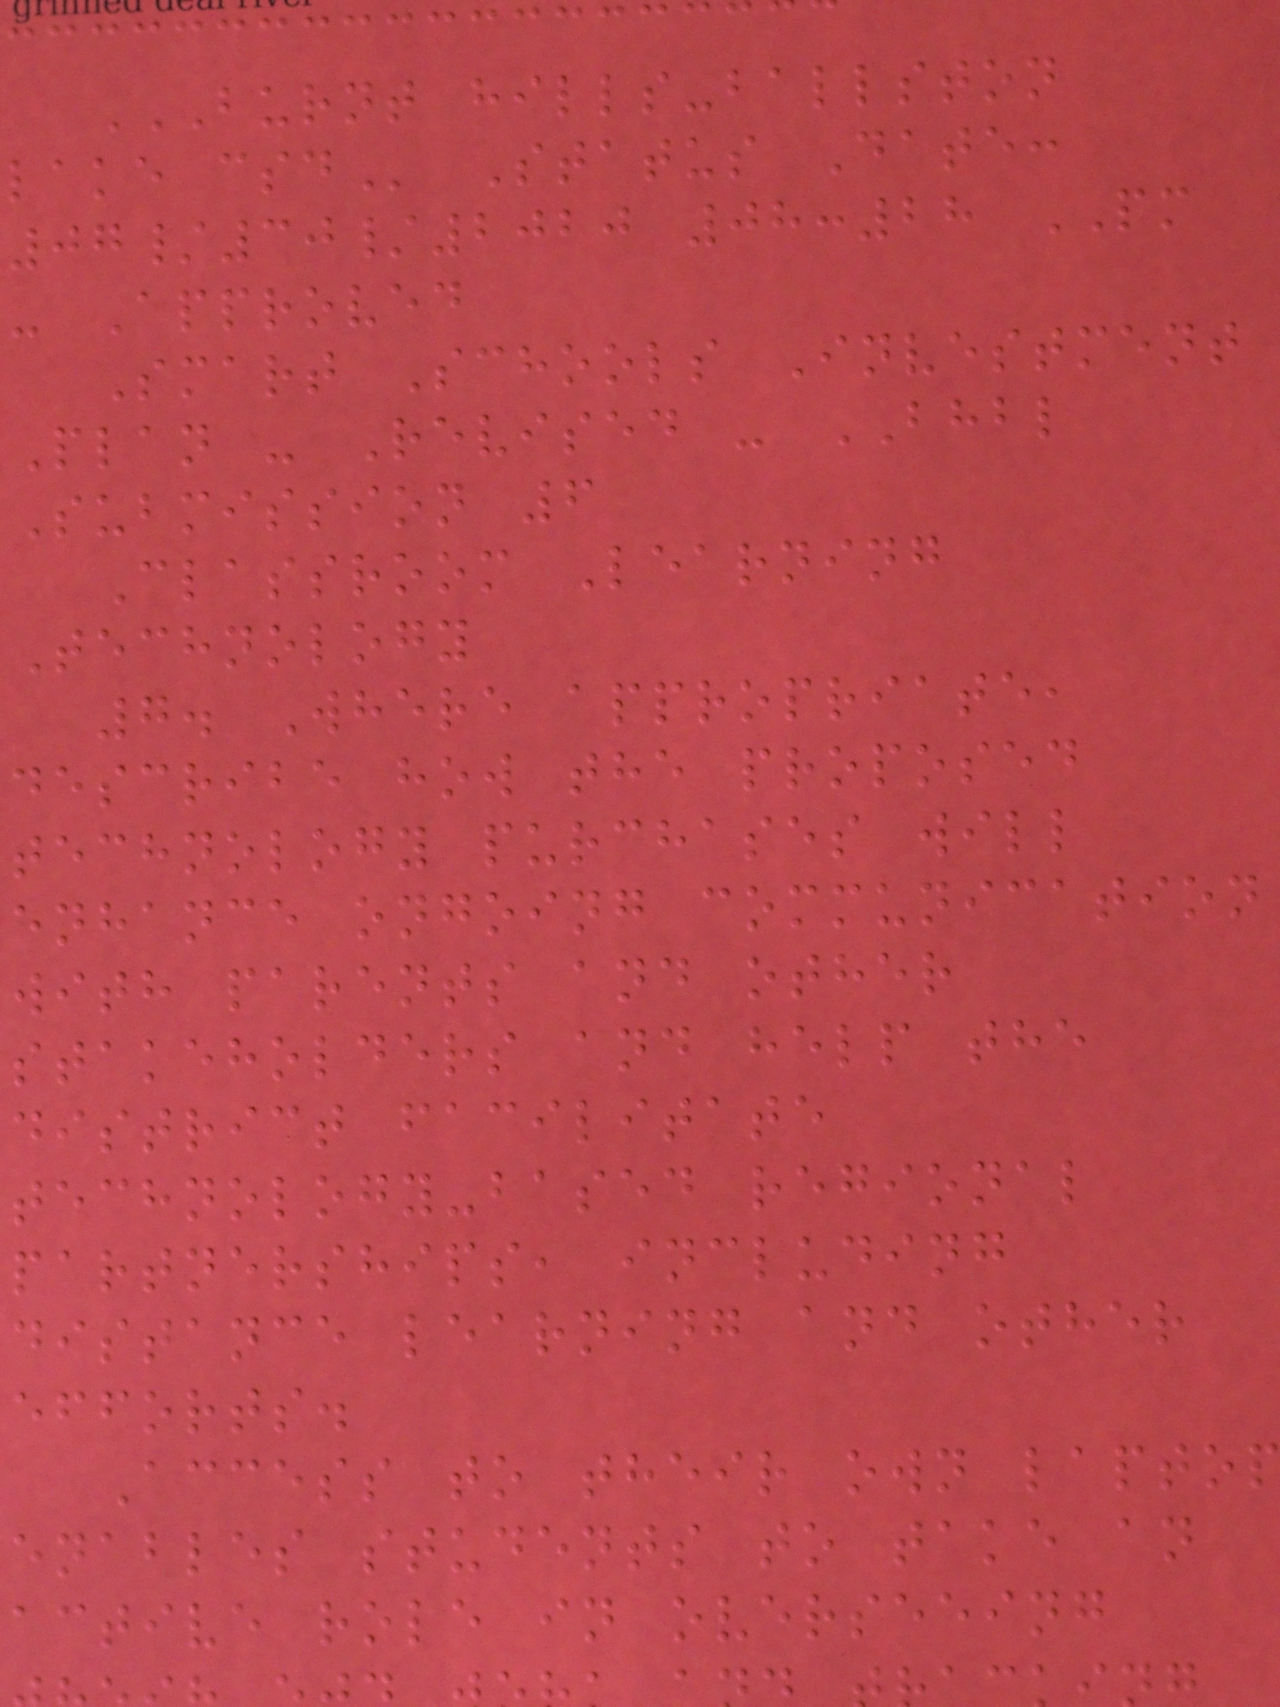BURNT HILLS-BALLSTON
07/30/2020 08:28 PM
- Approved
Smart Schools Investment
Plan - Revised - BHBL
Submission 6
Classroom Learning
Technology
7. Where appropriate,
describe how the proposed
technology purchases will
enhance ongoing communication
with parents and other
stakeholders and help the
district facilitate
technology-based regional
partnerships, including
distance learning and other
efforts.
Access to their own lapto
enables students to take an
active role in overseeing
